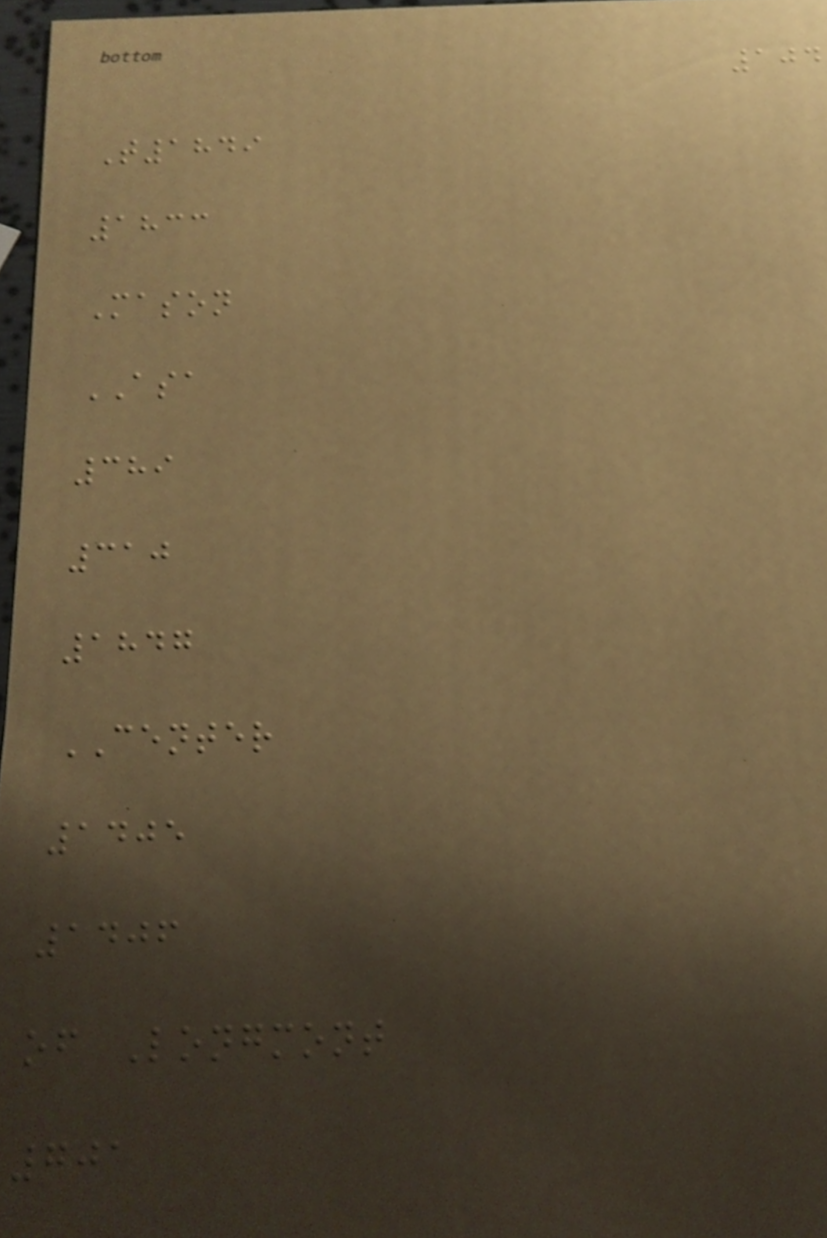104
T1849
1833
Mason
ASA
389
310
1847
CENTER
1405
1406
of Longmont
701
